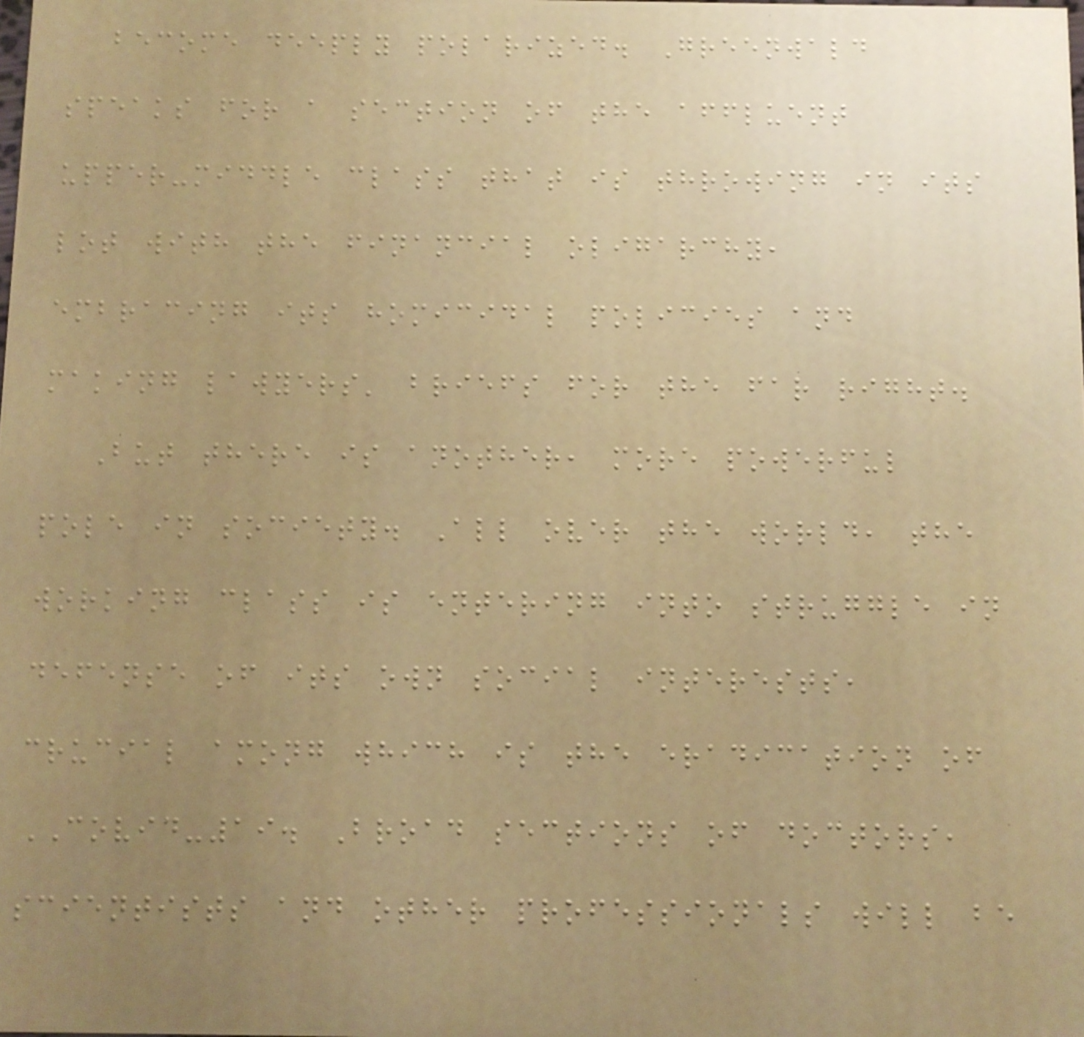become deeply polarized. Greenwald
speaks for a section of the affluent
upper-middle class that is throwing in its
lot with the financial oligarchy,
embracing its homicidal policies and
making lawyers' briefs for the far right.
But there is another, more powerful
pole in society. All over the world, the
working class is entering into struggle in
defense of its own social interests,
crucial among which is the eradication of
COVID-19. Broad sections of doctors,
scientists and other professionals will be
